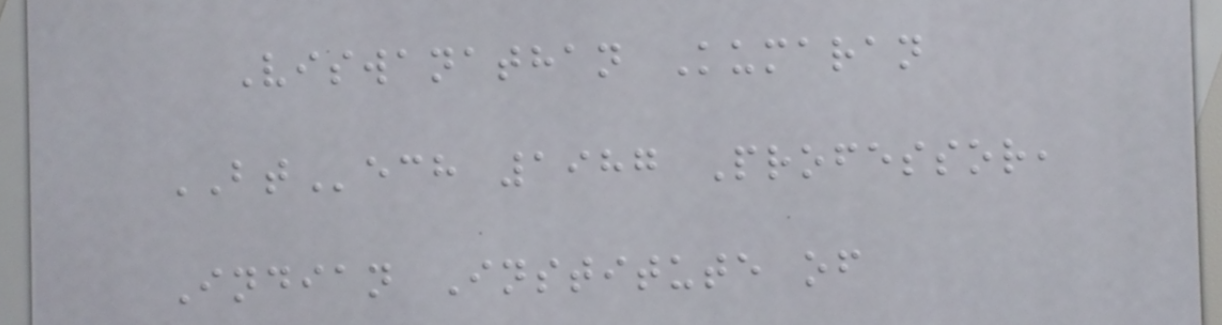Viswanathan Kumaran
BTech 1987 Professor,
Indian Institute of
